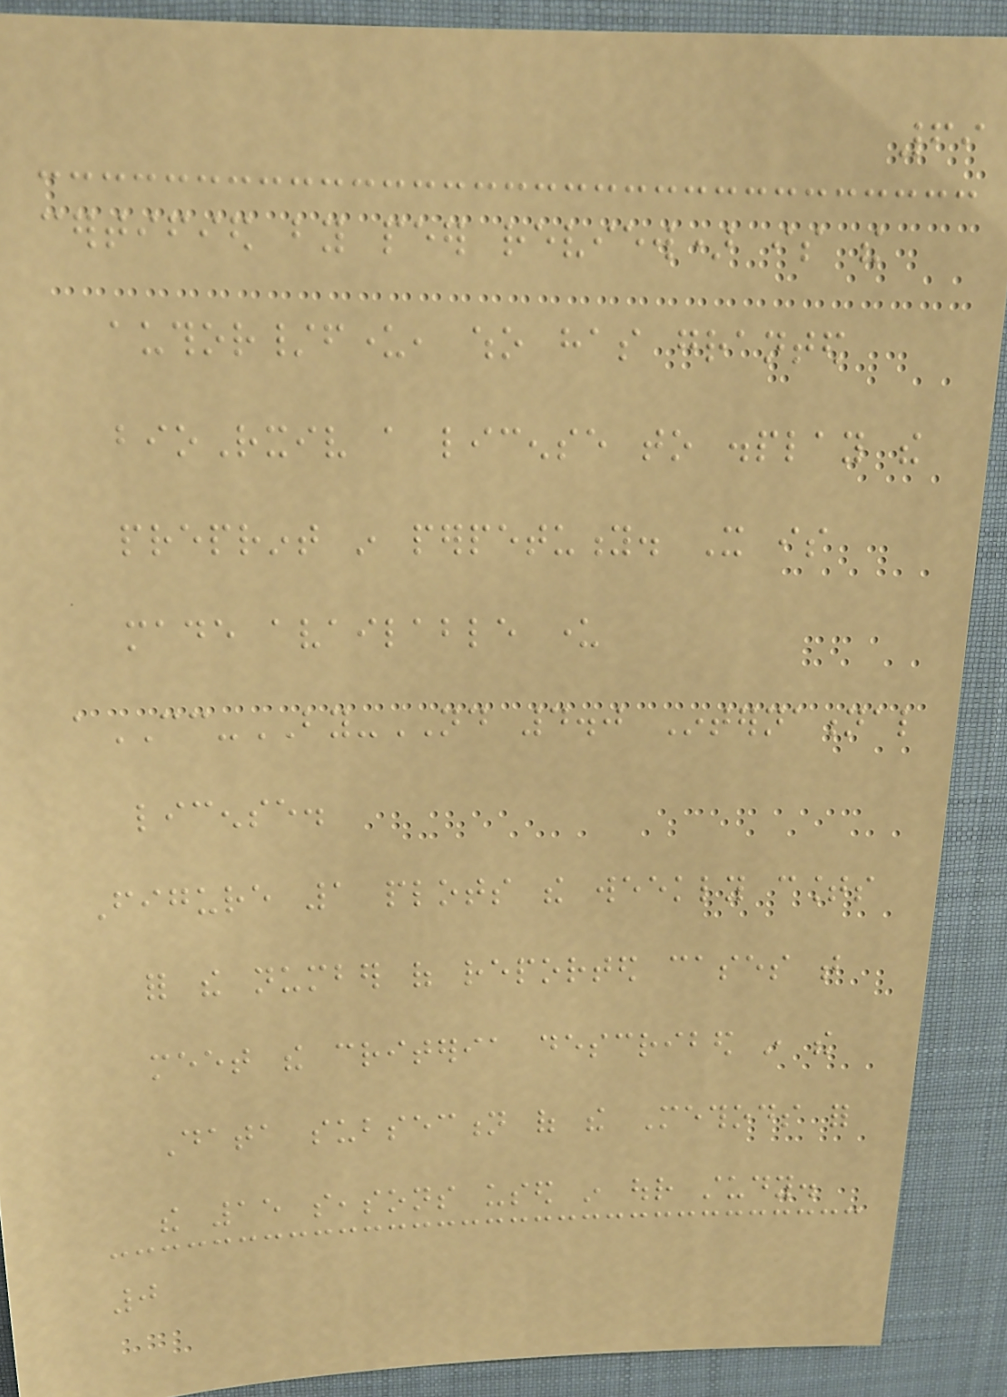69
certified by peer review) is the
author/funder, who has granted
bioRxiv a license to display the
preprint in perpetuity. It is
made available under
aCC-BY-ND 4.0 International
license.
Figure 1 plots the weekly counts
for the number of reported cases that
meet the criteria described in the
Data subsection of the Methods for
the 15 seasons used in our study.
0
